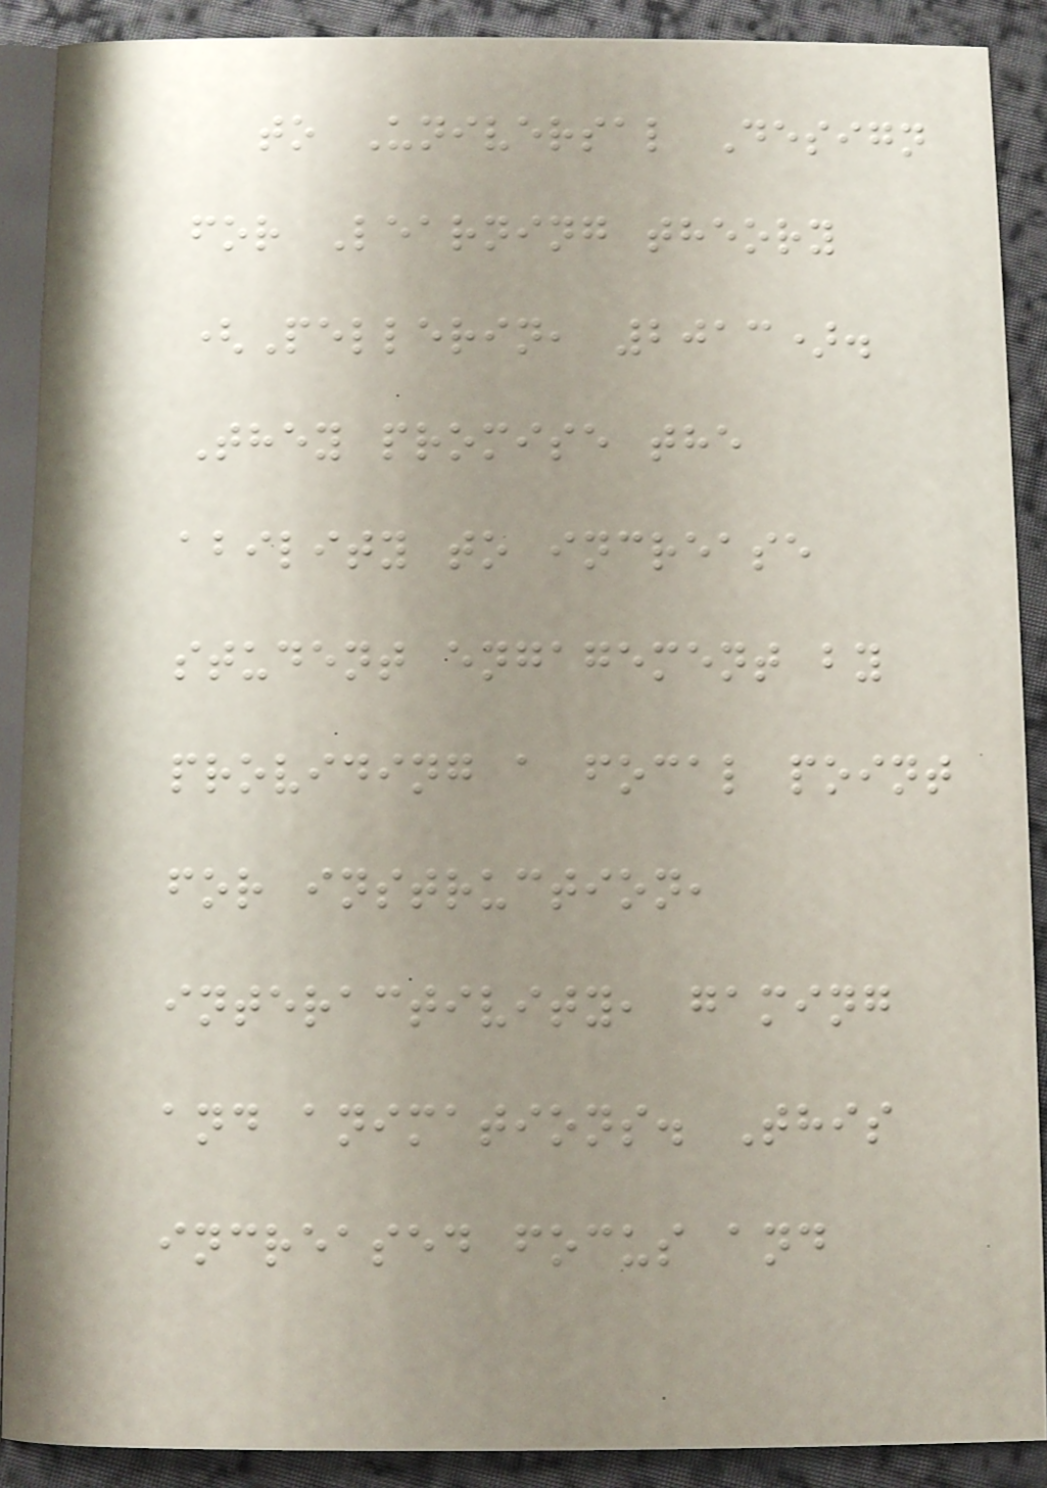to Universal Design
for Learning theory
(Pellerin, 2013).
They promise the
ability to increase
student engagement by
providing a focal point
for instruction,
interactivity, gaming
and animations. This
increased focus and
